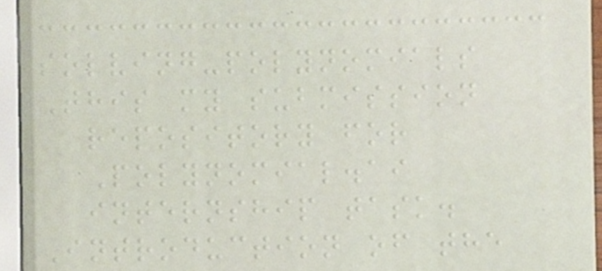solving-polynomials
This my submission
repository for
Polynomial.ai
internship task.
Introduction of the
